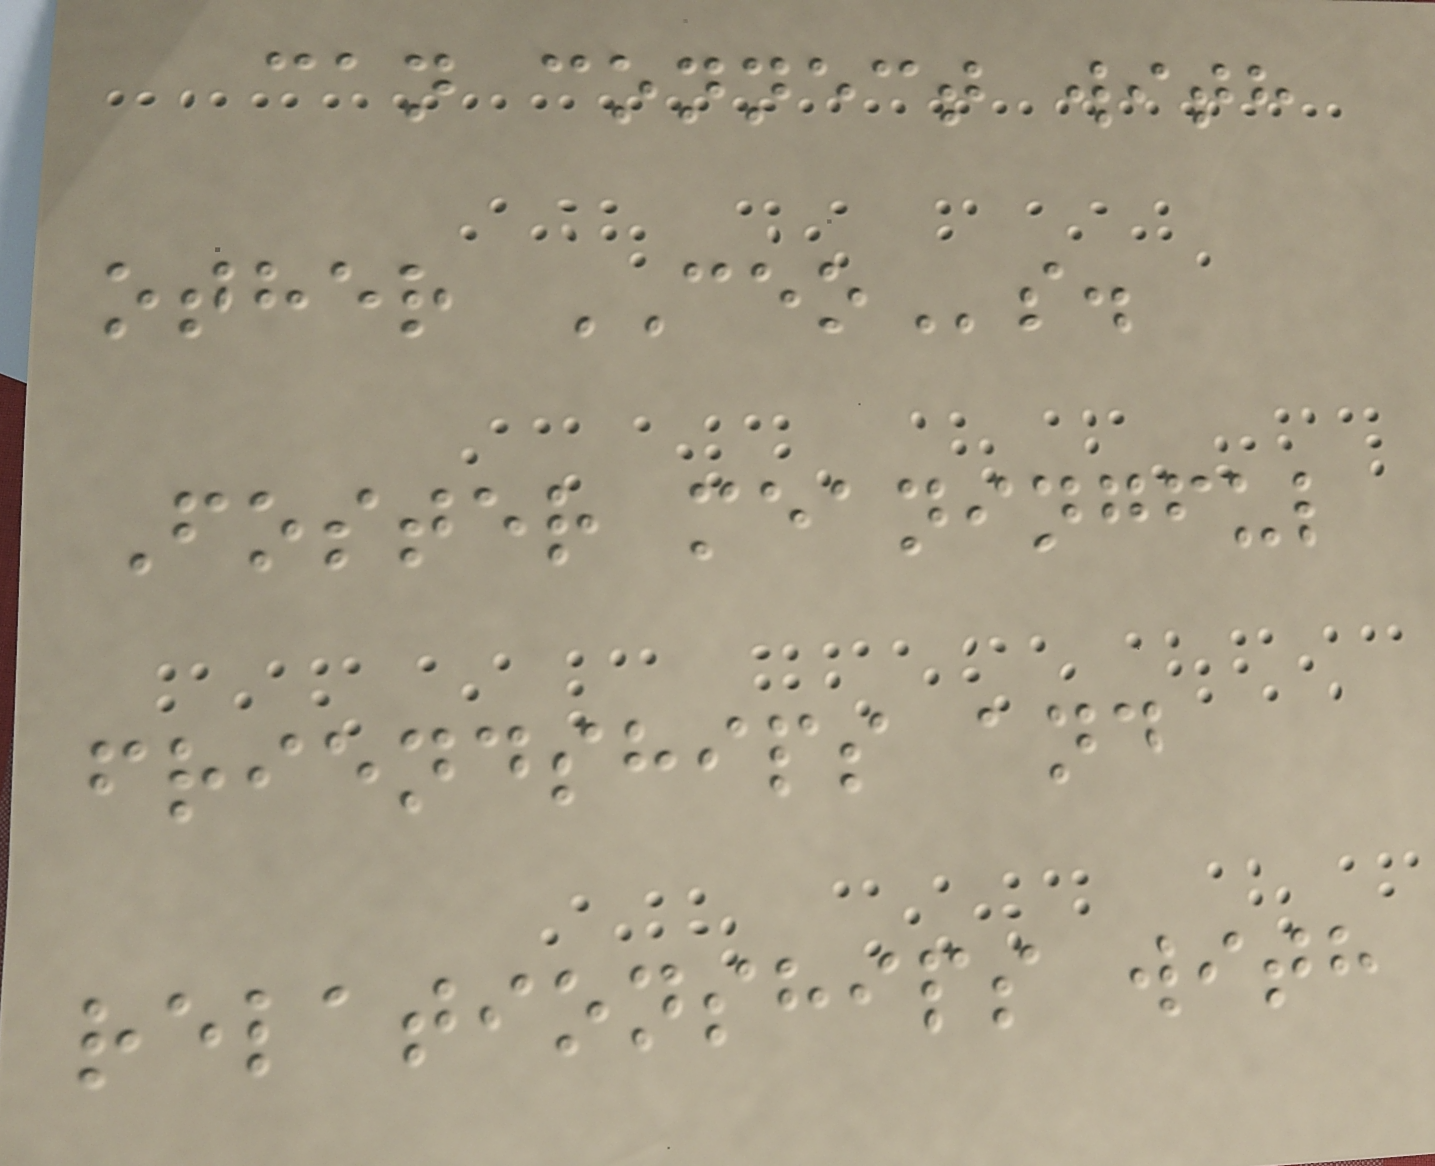can connect with
other CEOs.
Foster meaningful
friendships and
relationships with
